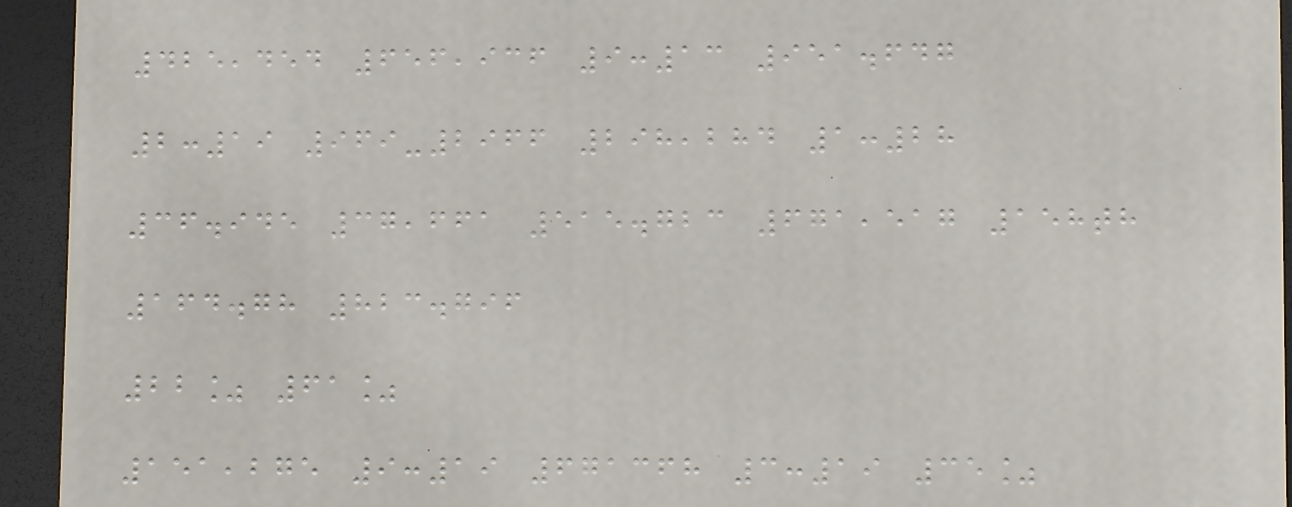425,454 656,936 9:13 951.647
2:19 969-2966 298,284 1:28
36.945 37,661 515.723 671,517 158th
164.78 823.796
22% 61%
151,275 9:19 671368 3:19 35%
